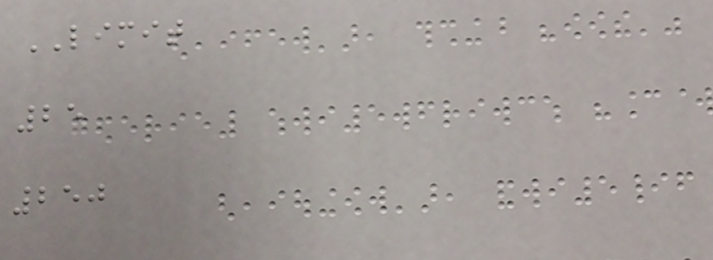LIMIT
25
250
